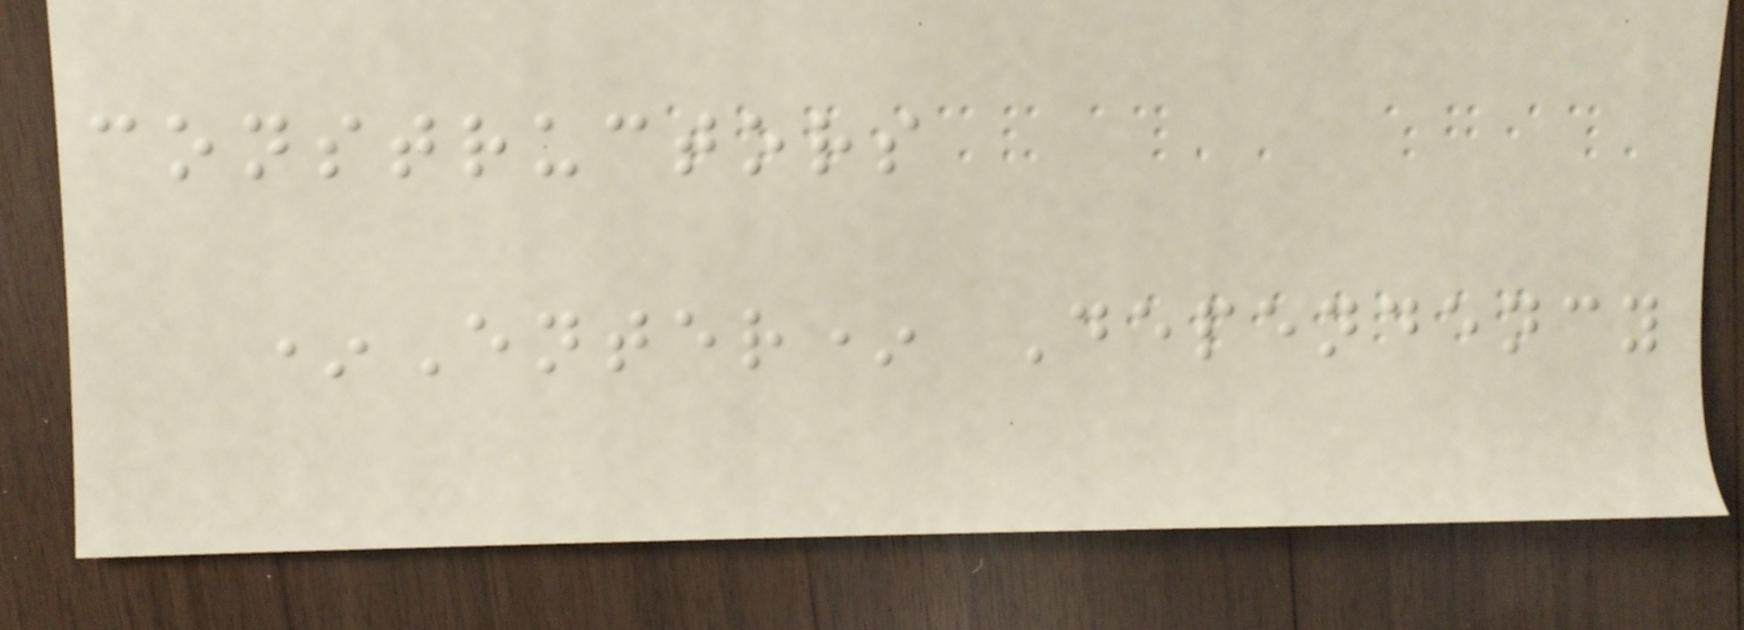constructors
*Enter* Dependency
